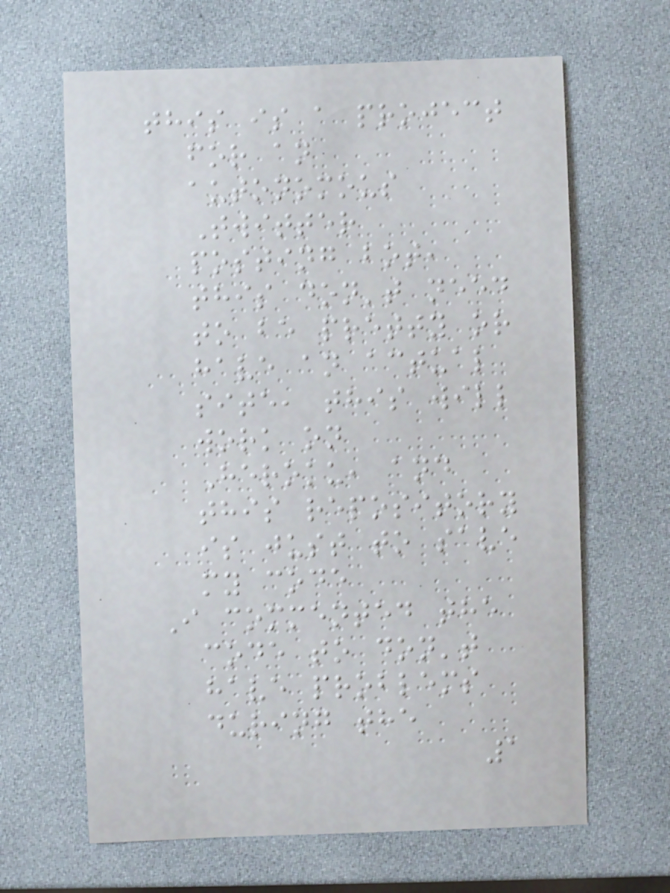this is a project
for an
autonomous
Twitter
posting bot,
this don't need
to be pretty or
have an actual
site, this will
work on
Heroku, and
this repository
is just to save
my code
I commented the
code to don't
have problems
during the
1
